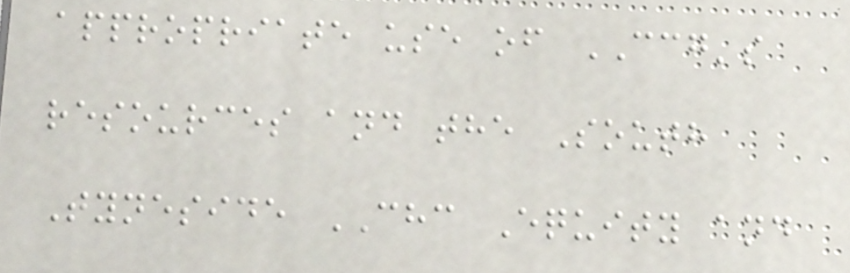appropriate use of CCG's
resources and the South
Tyneside CHC Equity and
